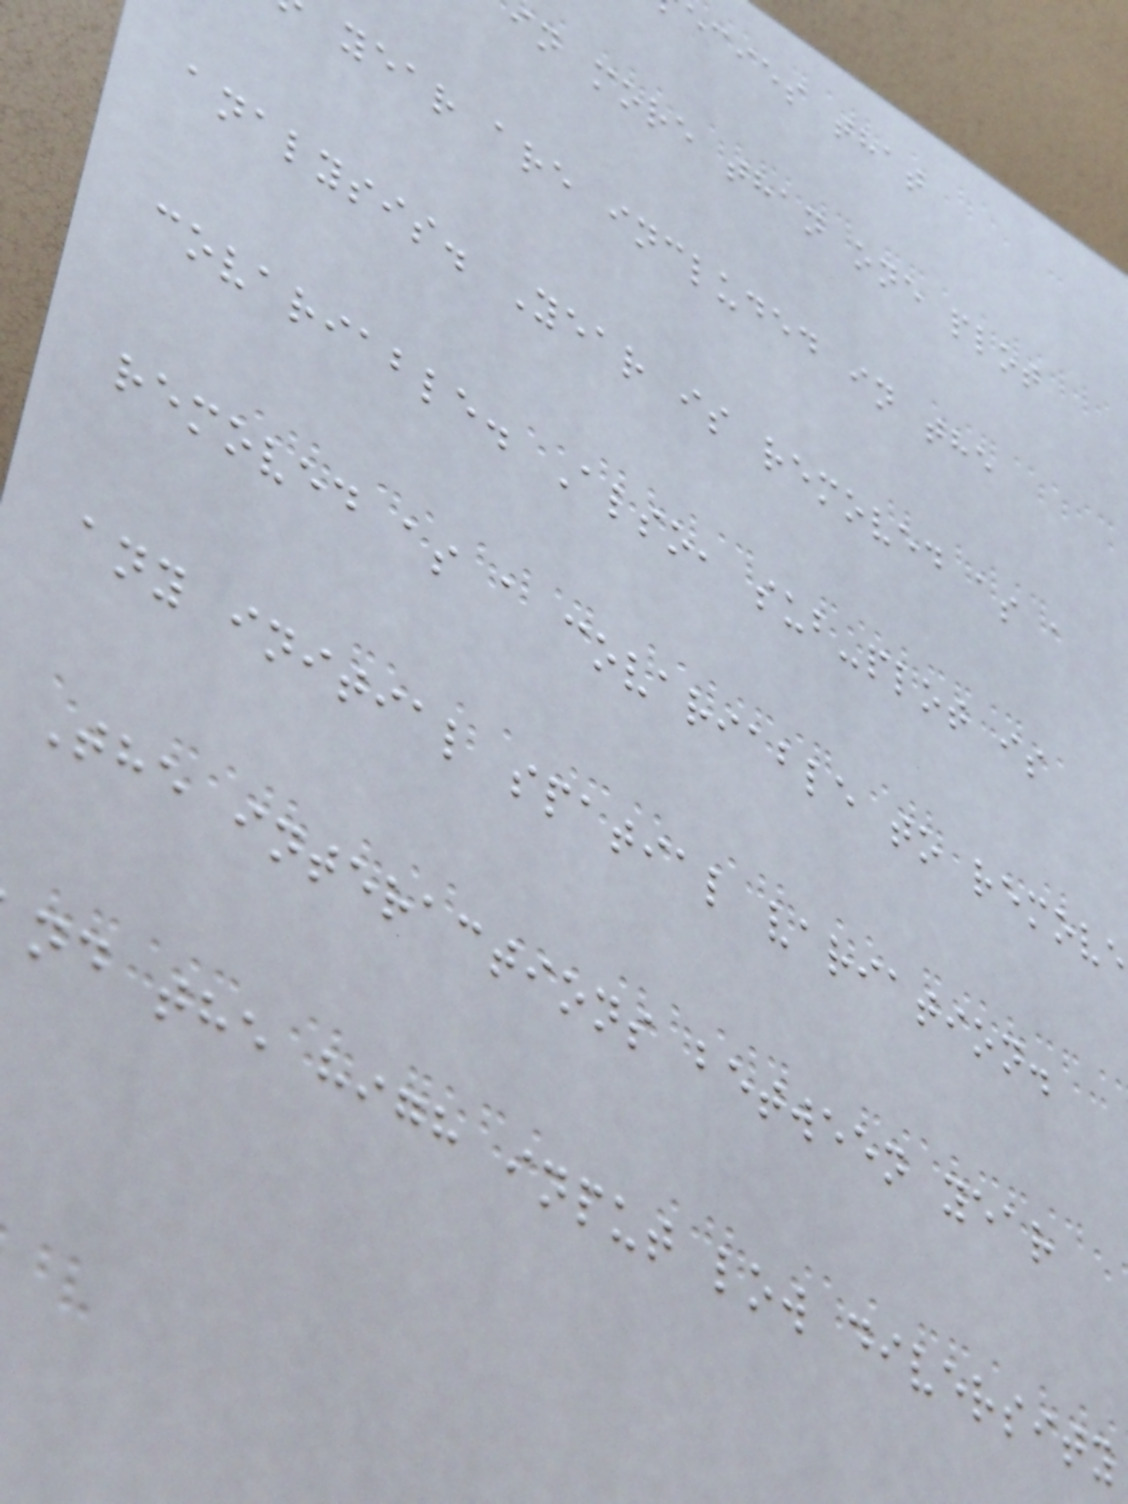ecies that
in more than one plot
year are included in the
analysis. Year is removed as a
covariable. Also, sub-plot is
removed as a covariable to remove
any initial spatial variation.
The interactions between year
nd the high input low diversity
